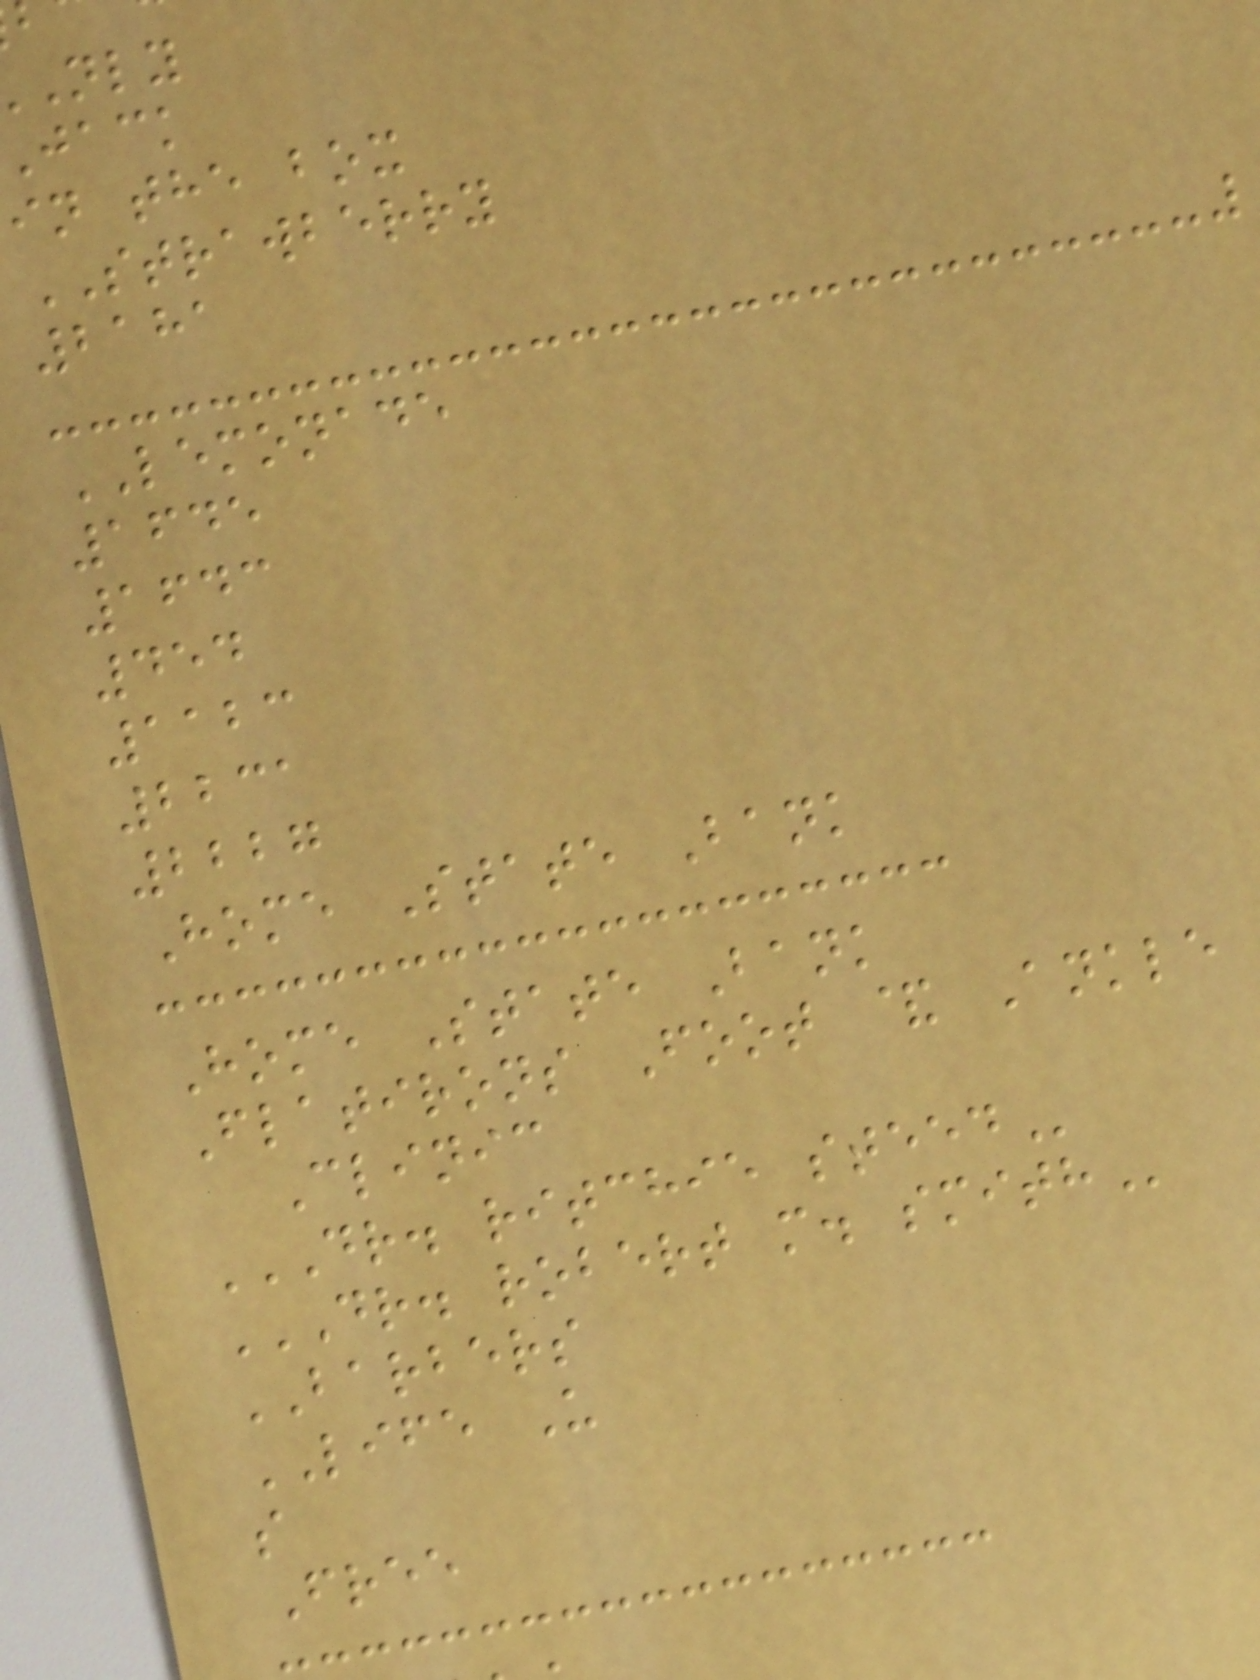jack
in the box
STRAWBERRY
2181
LEMONADE
1645
1643
454
1123
2231
2227
Home State Bank
Home State Bank
Flatirons Foot & Ankle
Clinic
DR. RITCHIE STEED
DR. ROBERT M. SMITH
BARBERS
LIFE U
s
Free
